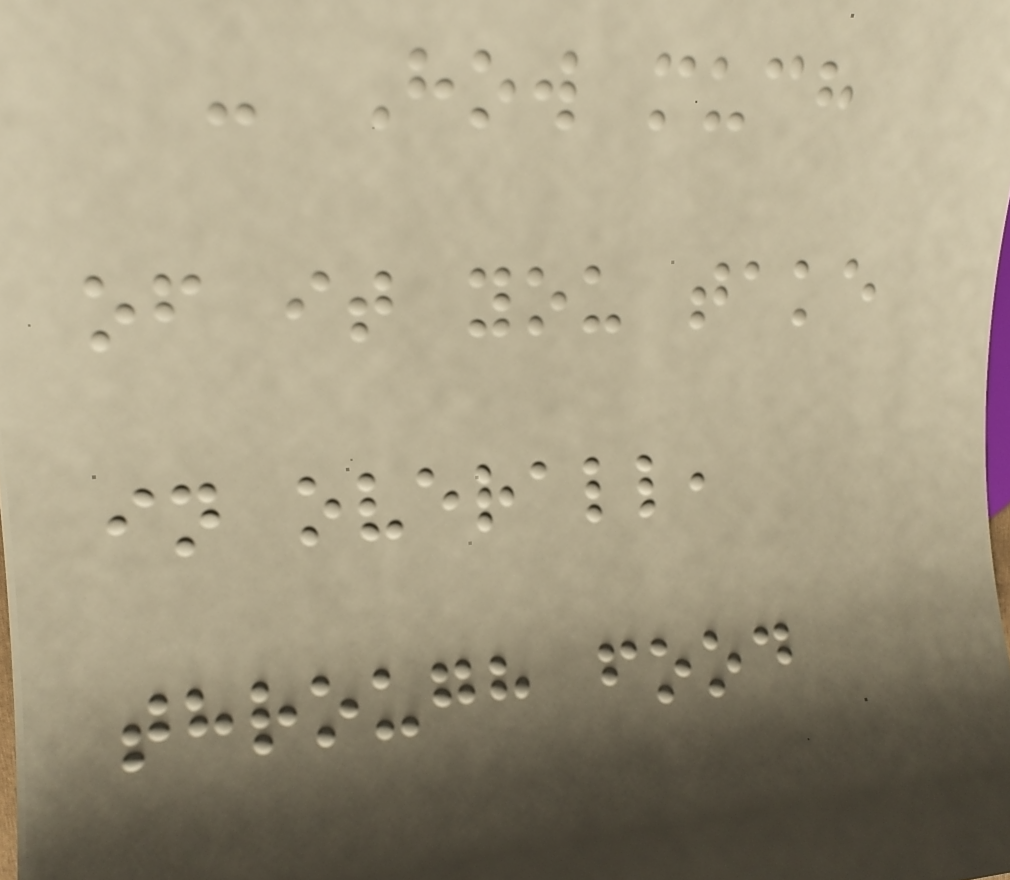- How much
of it you take
in overall,
through food
